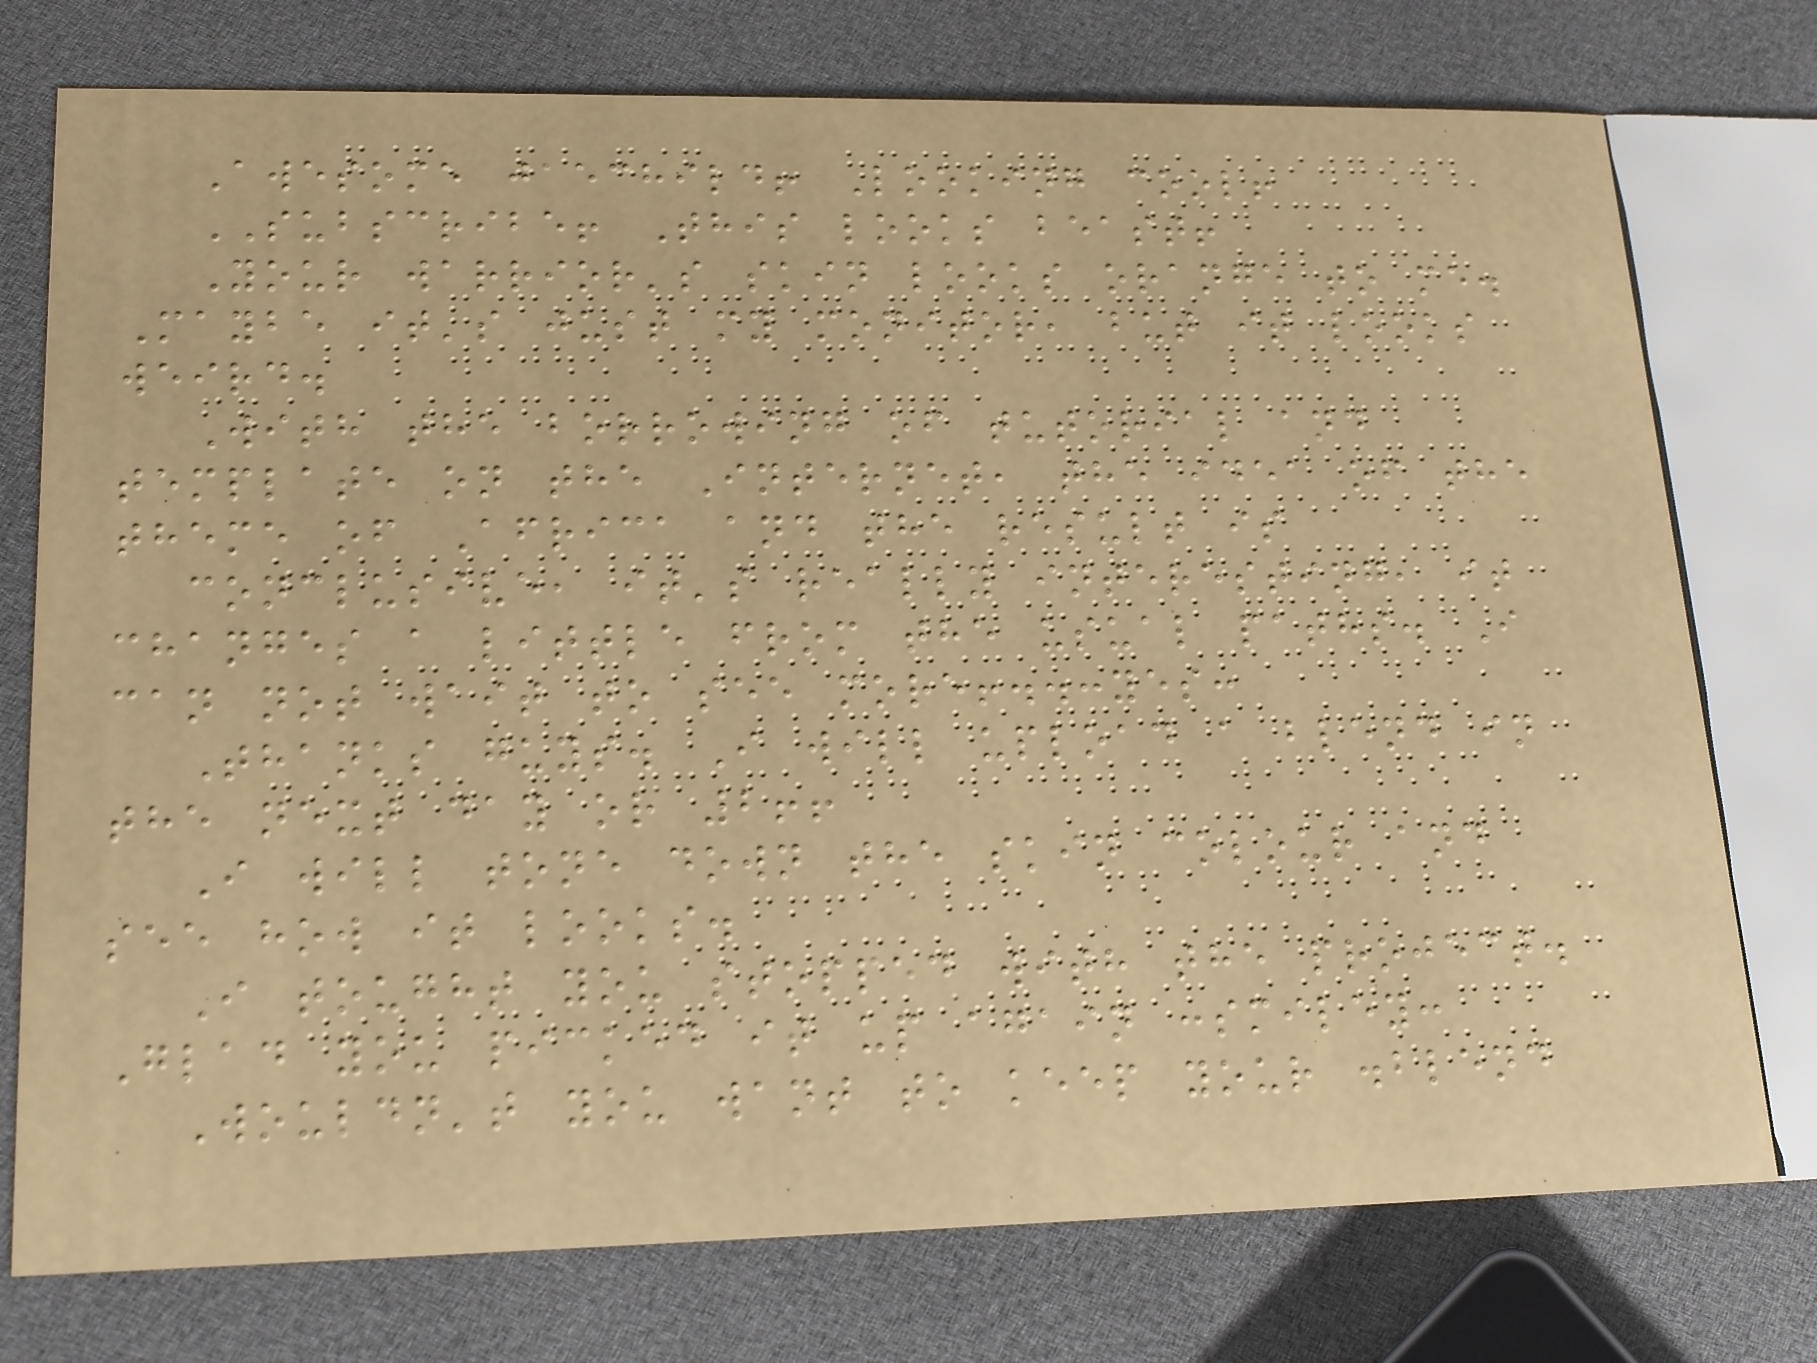Awesome jaechild! Looking cool!
SUBSCRIBE! This looks beast!
Your warrior's skin looks orange to me.
Maybe it's just my monitor, but it looks
weird.
With the borrowing of tutorial and
template on the Internet, the idea of the
theme of Africa and the result is
conclusive, it's really interesting, it
changes a little from the usual paths. I
can not wait to see more!..:yes:
Thanks guys. I will upload a blend in
the next day or 2!!
I will tone down the skin colour and
see how it looks.
I tought you stopped with the project.
Glad you picked it up again :smiley:
Wouldn't you want to keep your .blend
